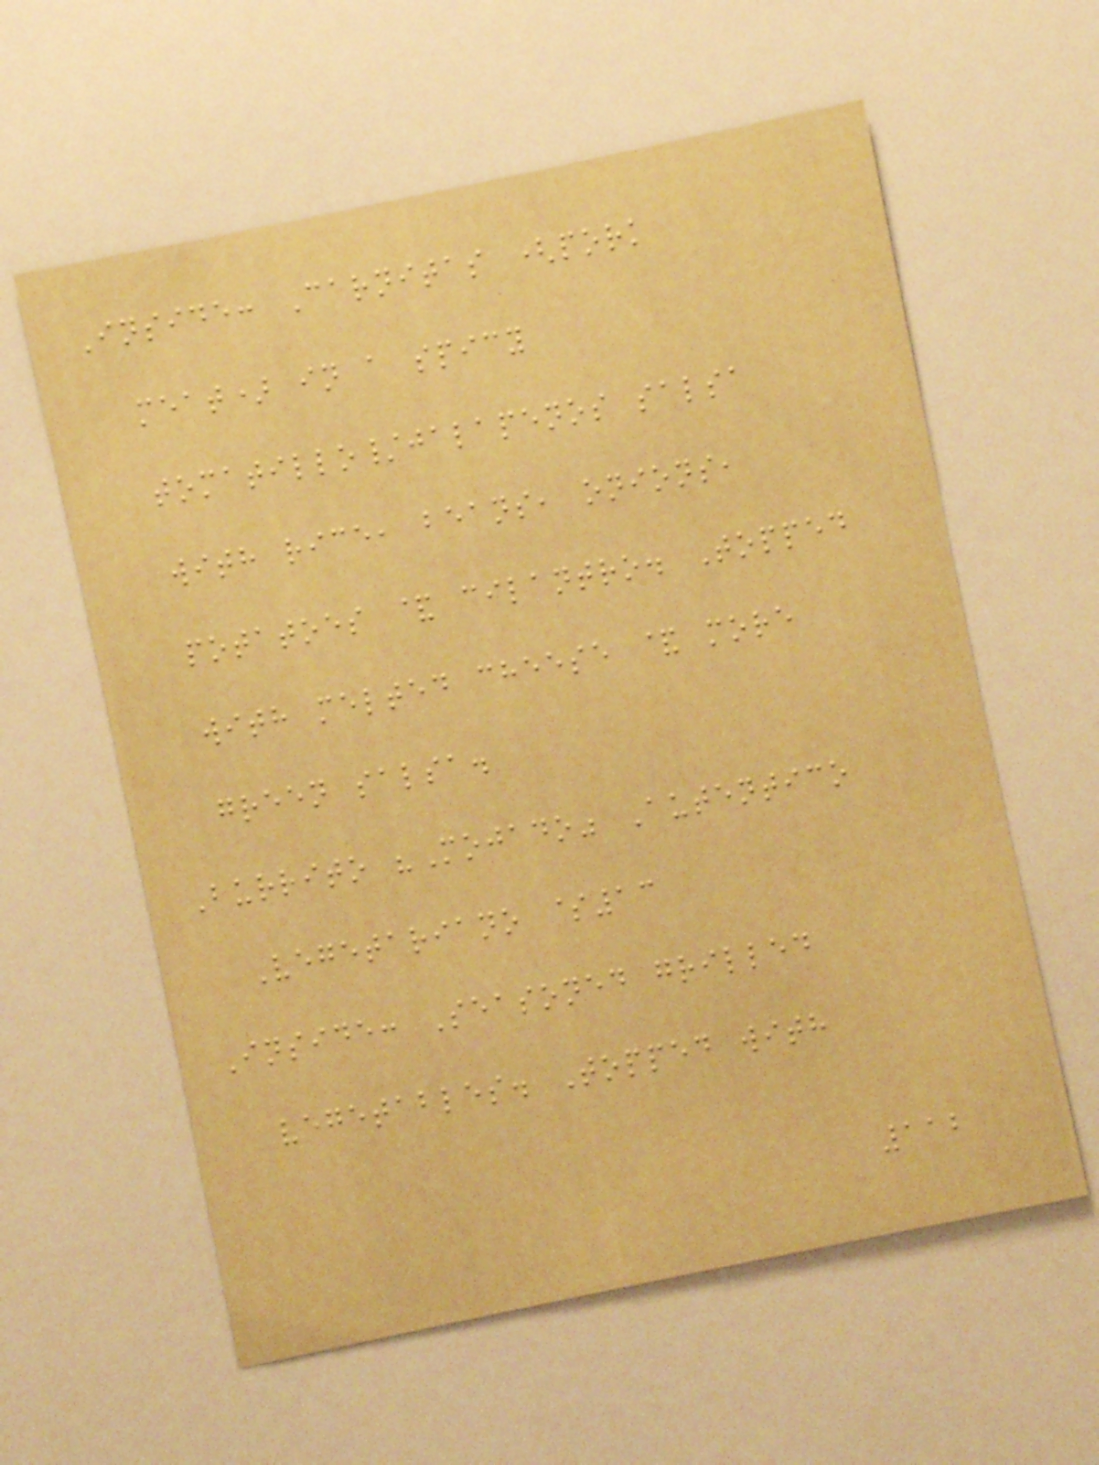Inside: Carnitas (pork
meat) in a spicy
tomatillo/jalapenos salsa
with rice, beans, onions,
potatoes & cilantro. Topped
with melted cheese & more
green salsa.
Burrito "Mojado" Autentico
Vegetariano $13
Inside: Seasoned grilled
vegetables. Topped with
112
